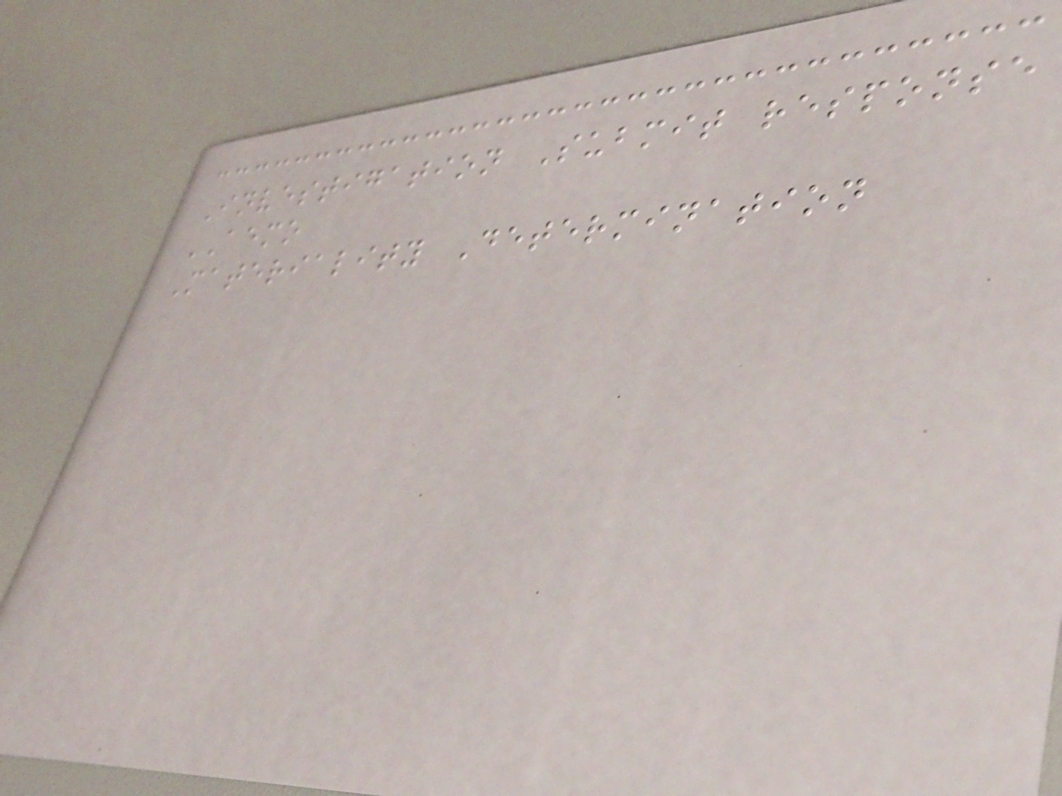Investigation Submit response
AEMO
Materiality Determination
